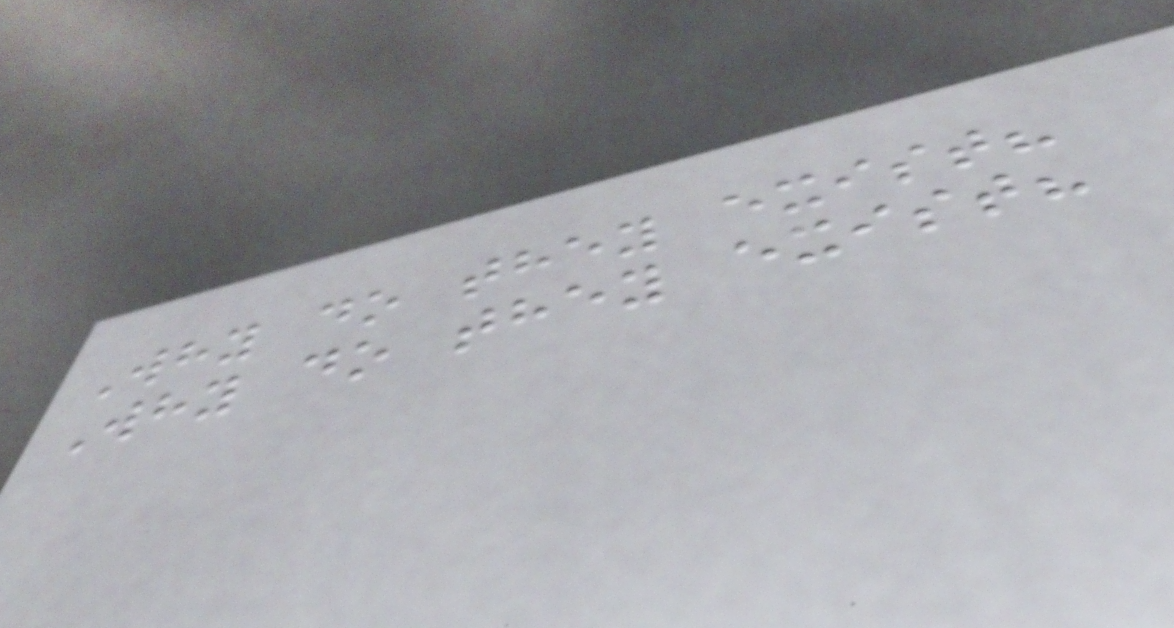Why do they exist?
Why do they exist?
